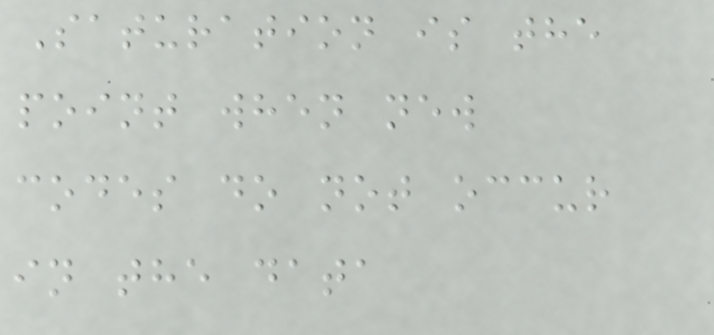Saturation is the
point when new
codes do not occur
in the data
